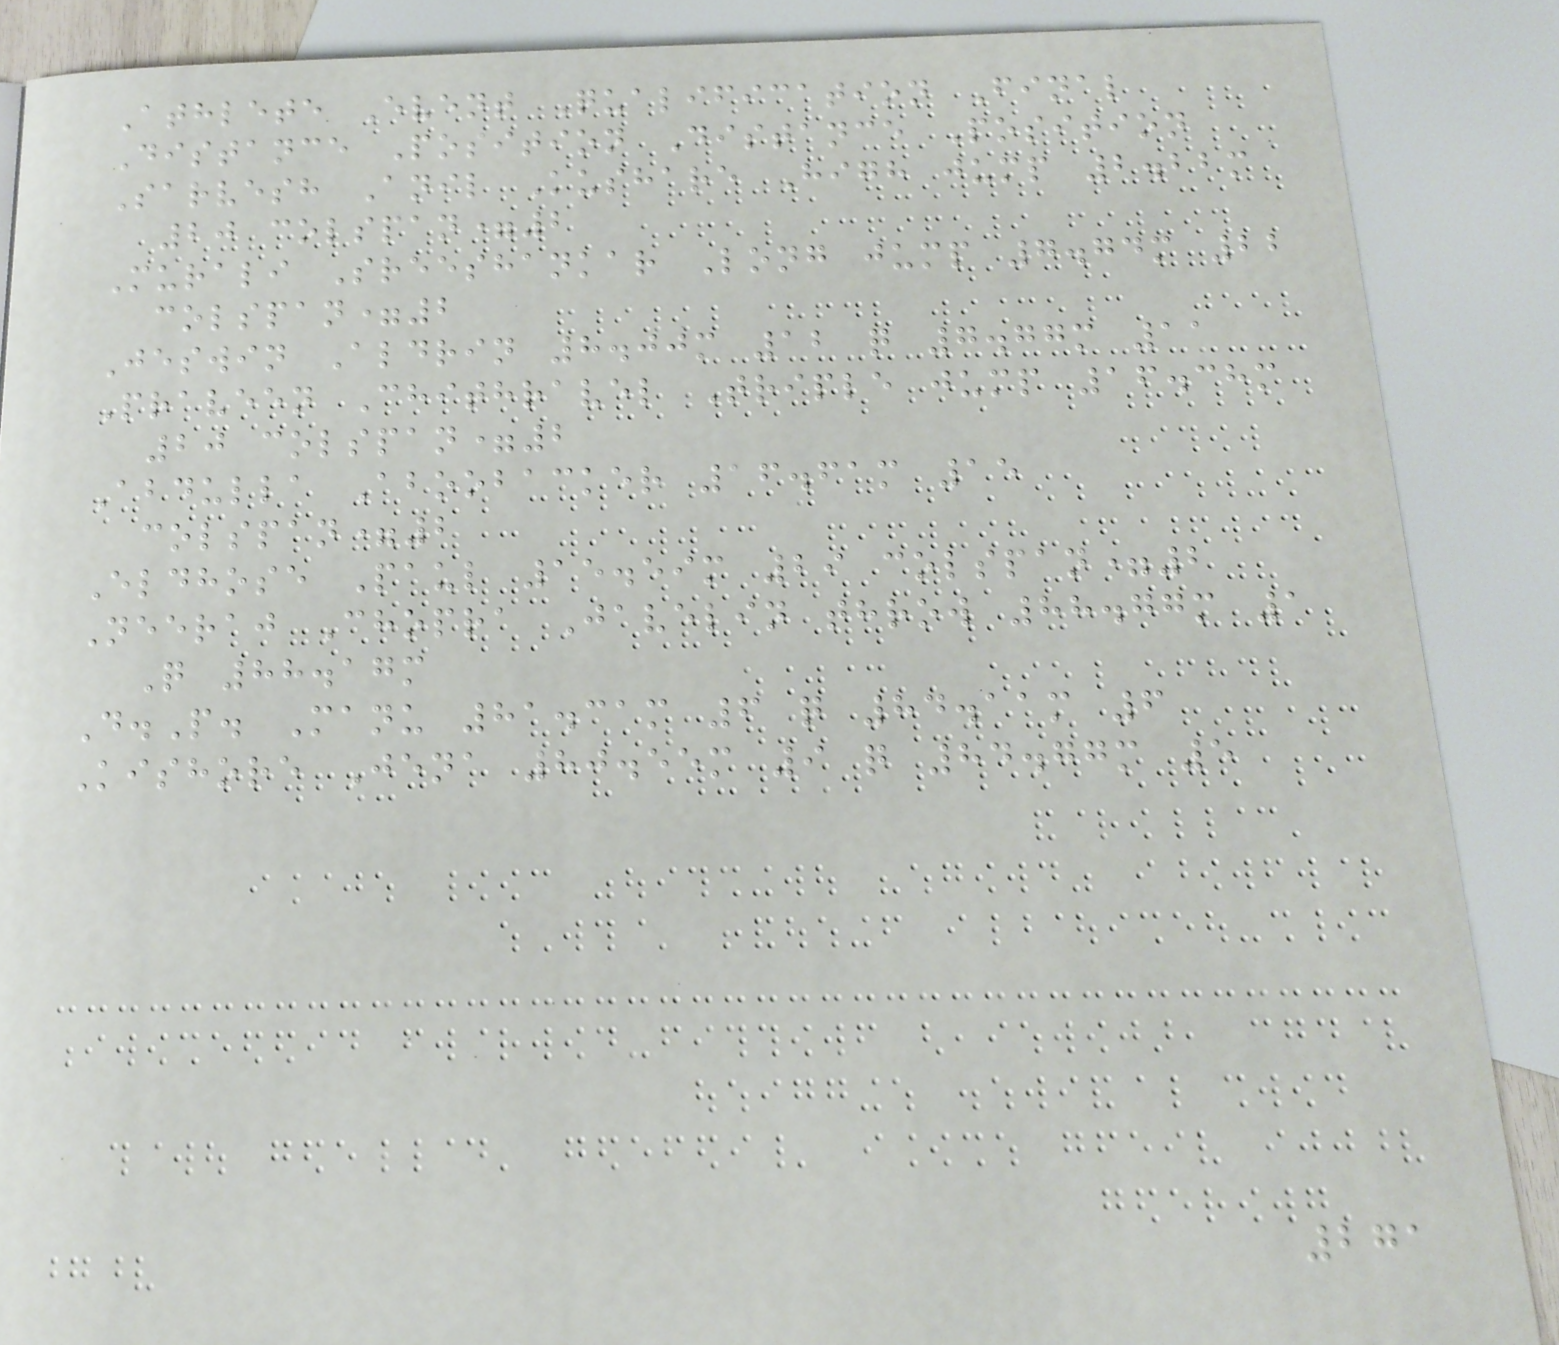Athlete Event Qualification Final
Distance Position Distance Position
Sarvesh Anil Kushare High jump 2.22m
20 colspan=2
Murali Sreeshankar Long jump 7.74m 22
colspan=2
Jeswin Aldrin 8.00m 12 q 7.77m 11
Praveen Chithravel Triple jump 16.38m
20 colspan=2
Abdulla Aboobacker 16.61m 15
colspan=2
Eldhose Paul 15.59m 29 colspan=2
Neeraj Chopra Javelin throw 88.77m 1
Q 88.17m
D.P. Manu 81.31m 6 q 84.11m 6
Kishore Jena 80.55m 9 q 84.77m 5
271
